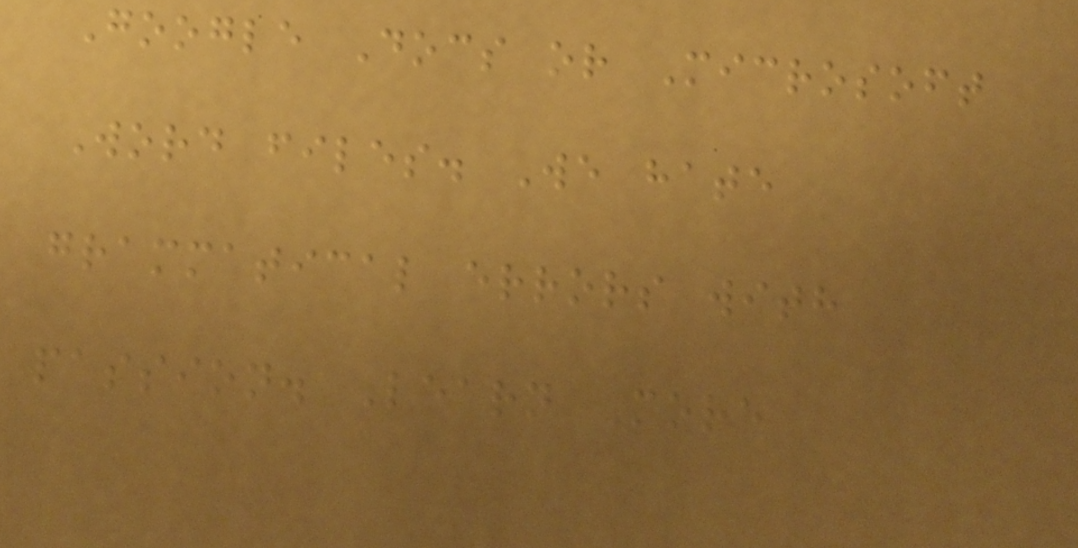Google Docs or Microsoft
Word files. We hate
grammatical errors with
passion. Learn More
